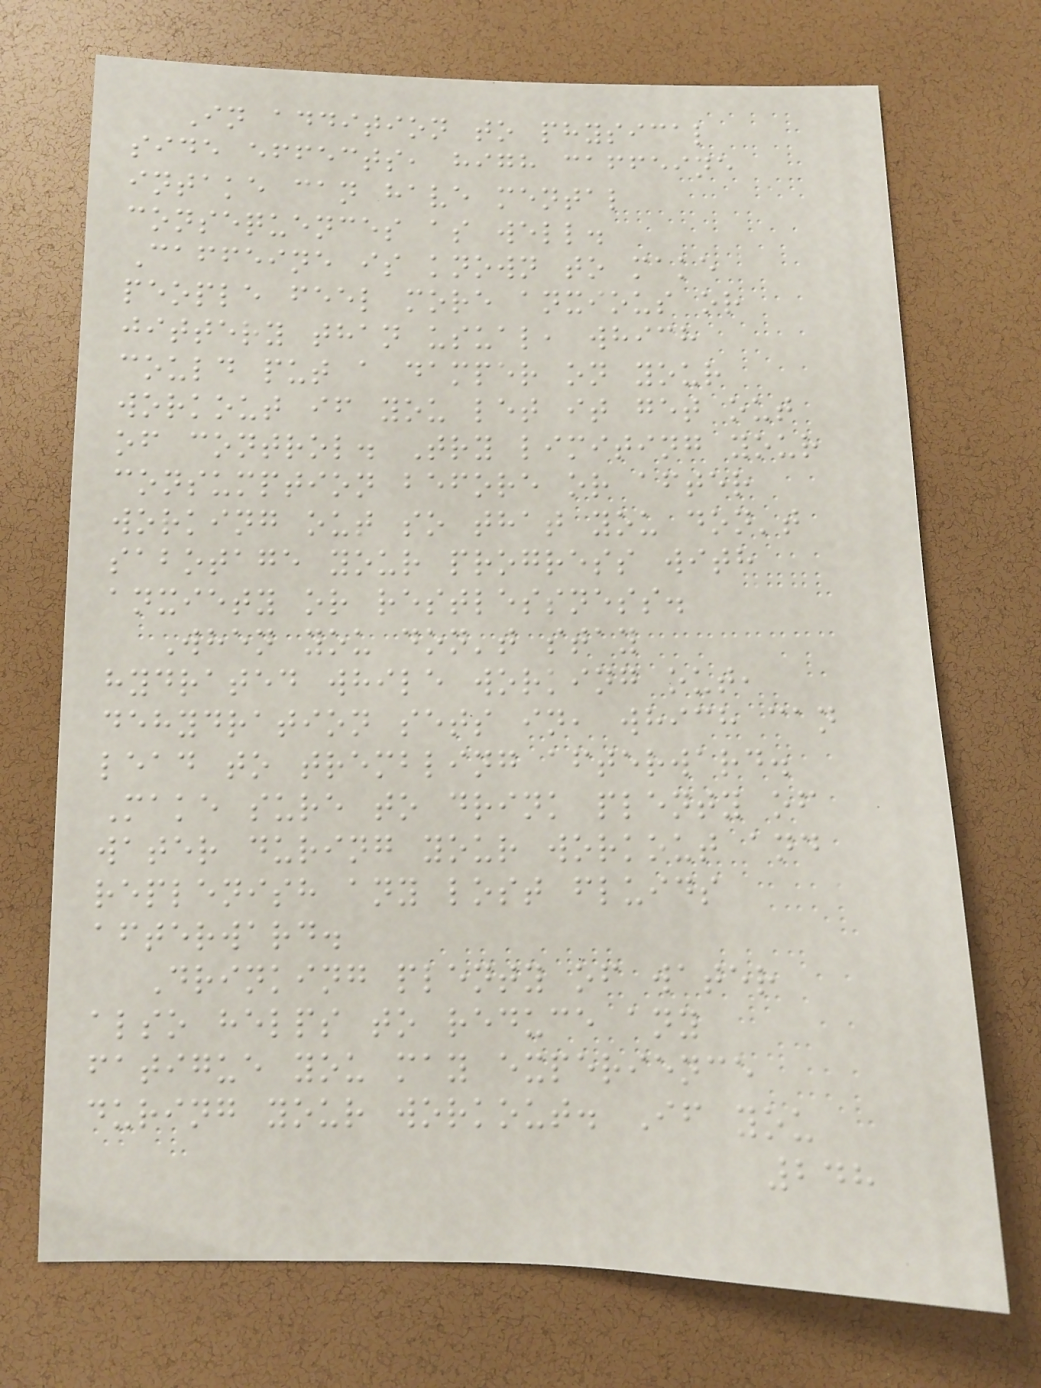In addition to physical
side effects, high caffeine
intake can have mental
consequences as well.
Caffeine is known to make
people feel more anxious or
jittery than usual, which
could put a damper on your
workout if you let it get out
of control. Try limiting your
consumption before or after
working out so that you don't
sabotage your progress with
anxiety or restlessness.
When you don't stay
hydrated while working out,
dehydration sets in, which can
lead to trembling afterward.
Make sure to drink plenty of
water during your workout and
replenish any lost fluids
afterward.
Drinking plenty of water
also helps to reduce any
fatigue you may experience
during your workout. If you
248
